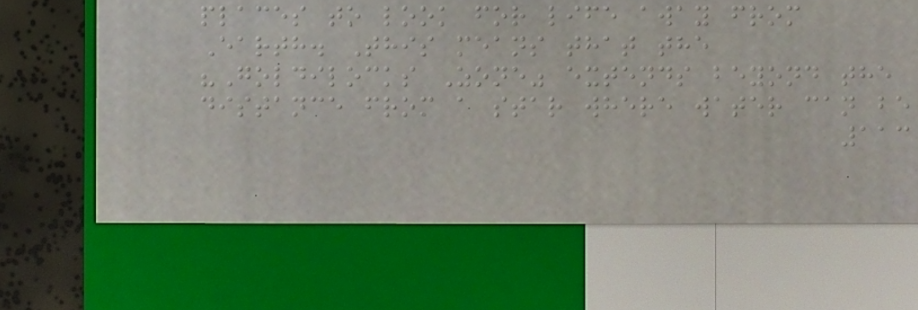places to look for life away from
Earth. This means that the
"Goldilocks Zone" extends beyond the
distance from a star where water can be
113
